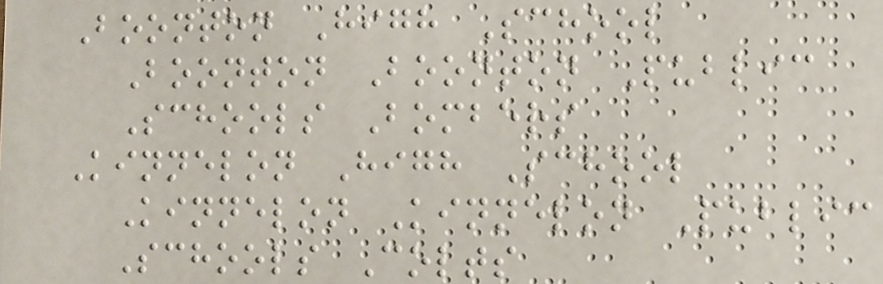Boonton High School
Boonton Boonton Public
Schools Bombers
Kinnelon High School
Kinnelon Kinnelon Public
Schools Colts
